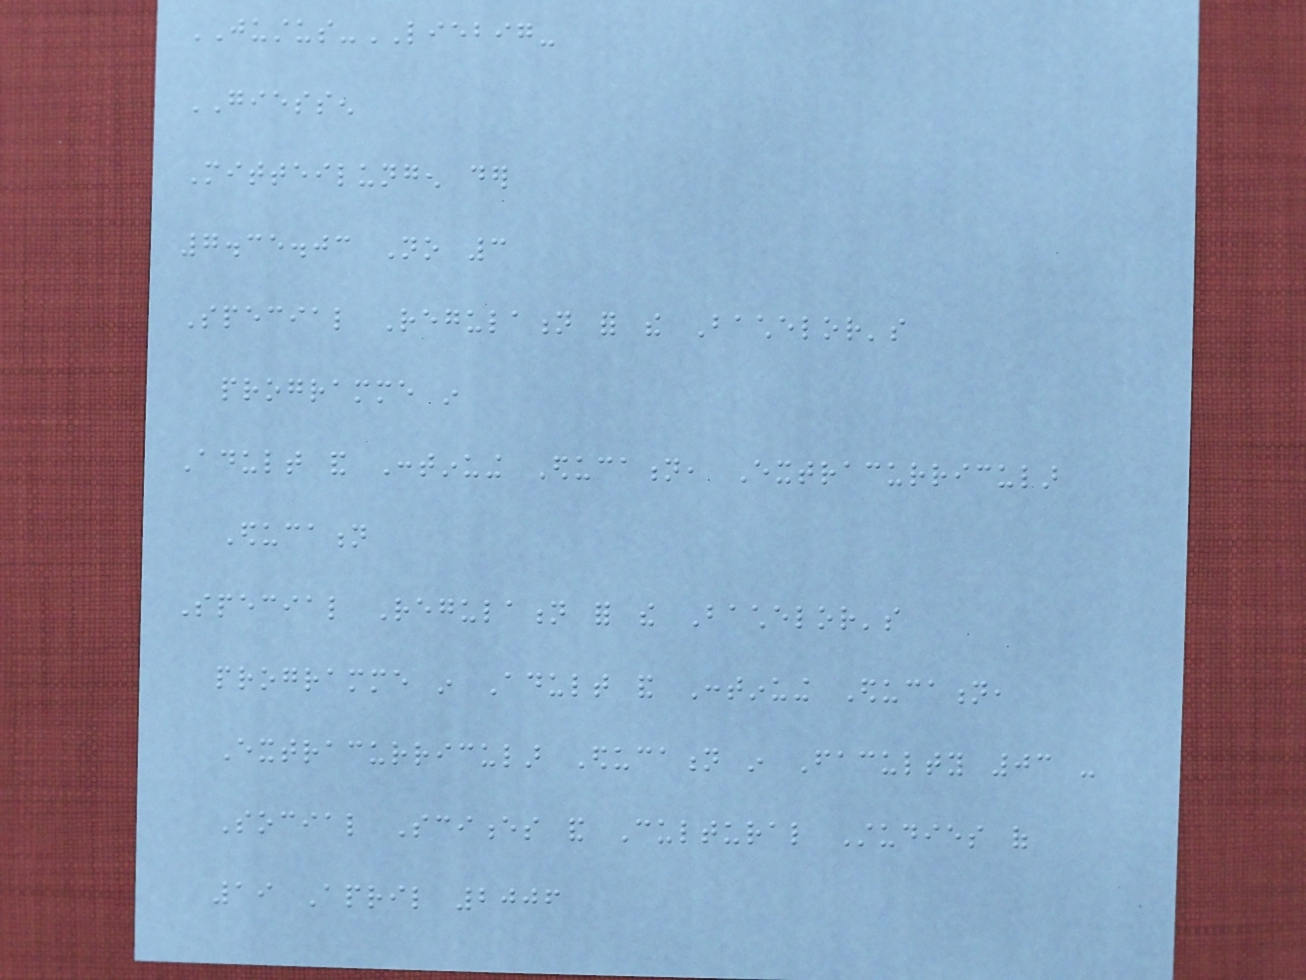JUSTUS-LIEBIG-
GIESSEN
Mitteilungen der
7.35.03 No 3
Special Regulation for the Bachelor's
programme in
Adult and Continuing Education, Extracurricular
Education
Special Regulation for the Bachelor's
programme in Adult and Continuing Education,
Extracurricular Education in Faculty 03 -
Social Sciences and Cultural Studies of
19 April 2006
